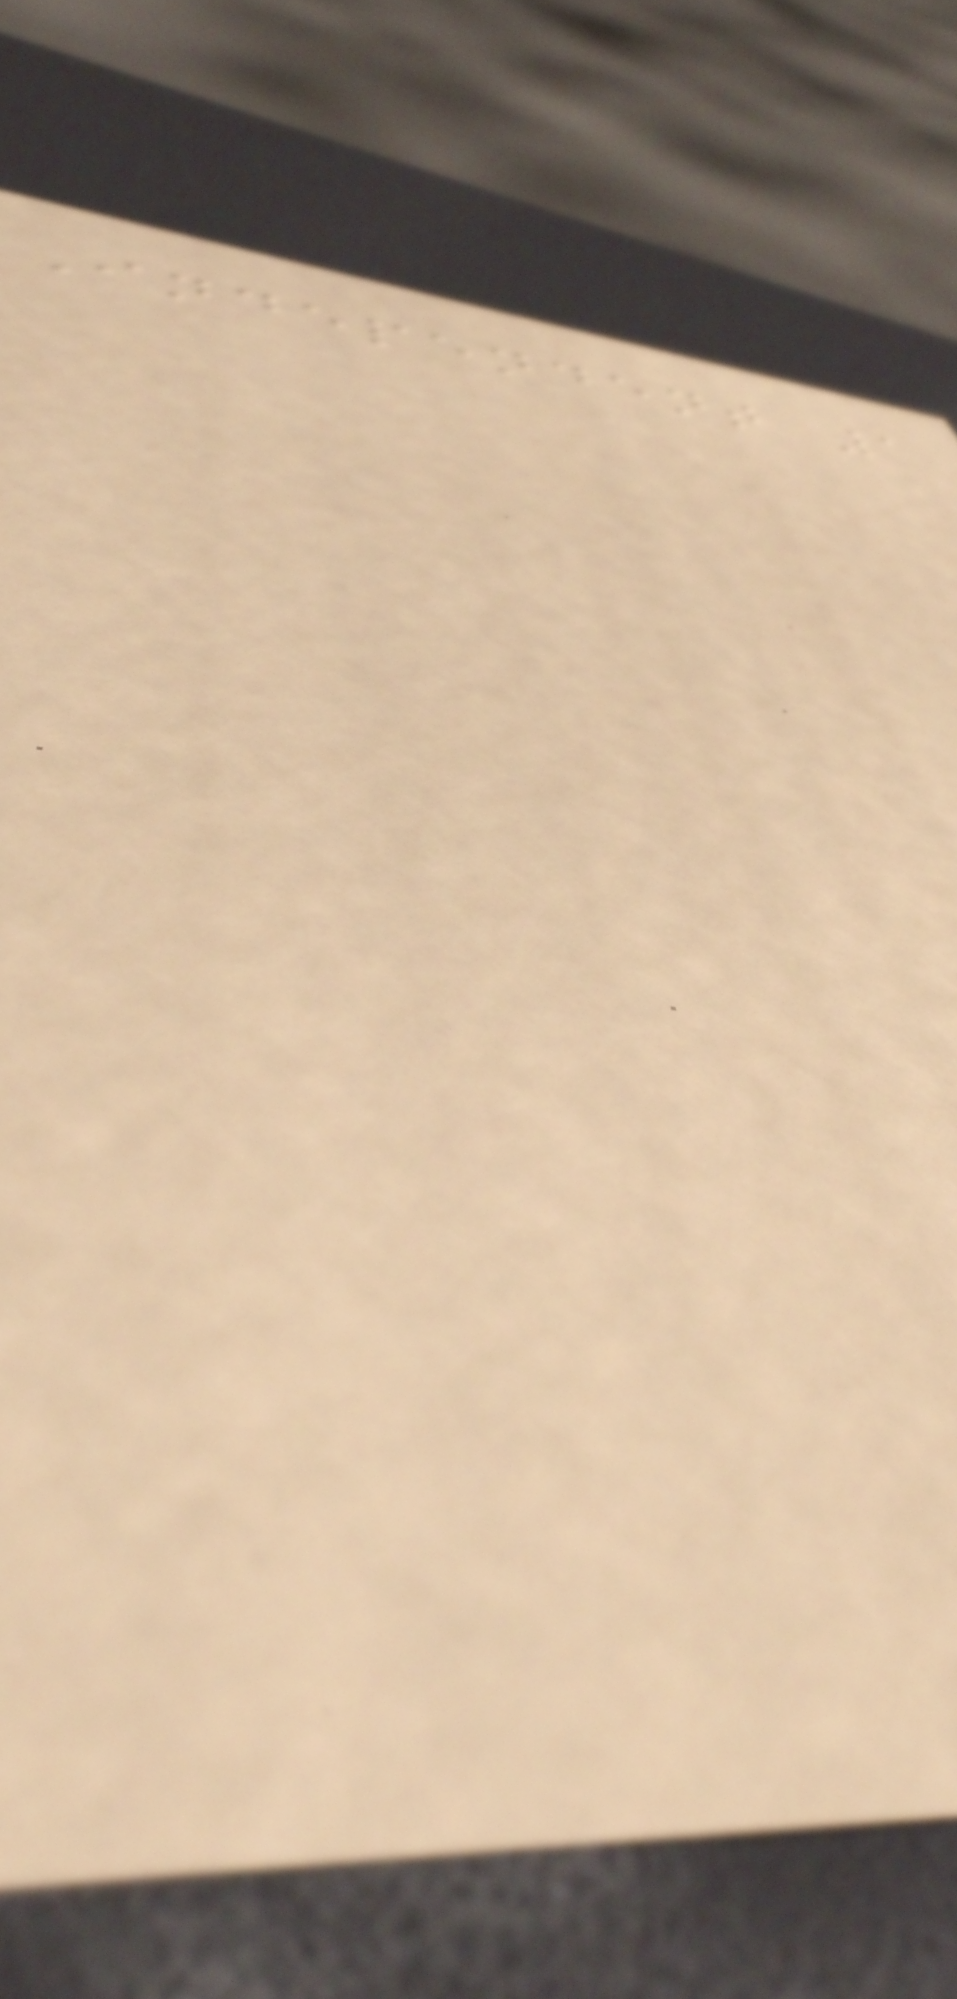Independent 1
